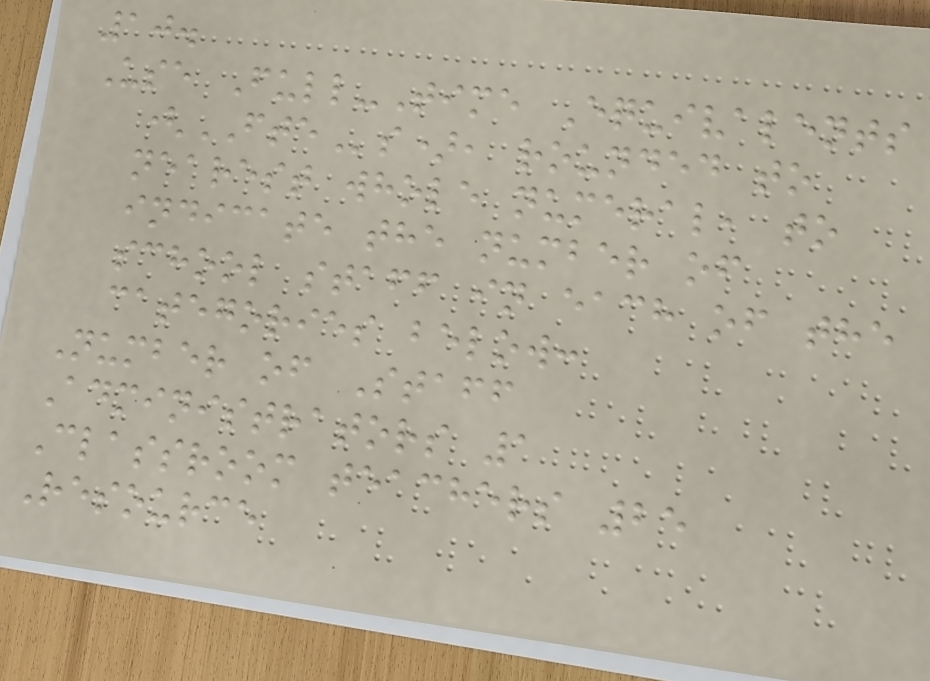10.
Use Full-Time Equivalents
(FTEs), rounded to
nearest whole numeral, to
indicate the number of
school staff in each of the
categories below:
Number of Staff
Administrators 1
Classroom teachers 25
Resource
